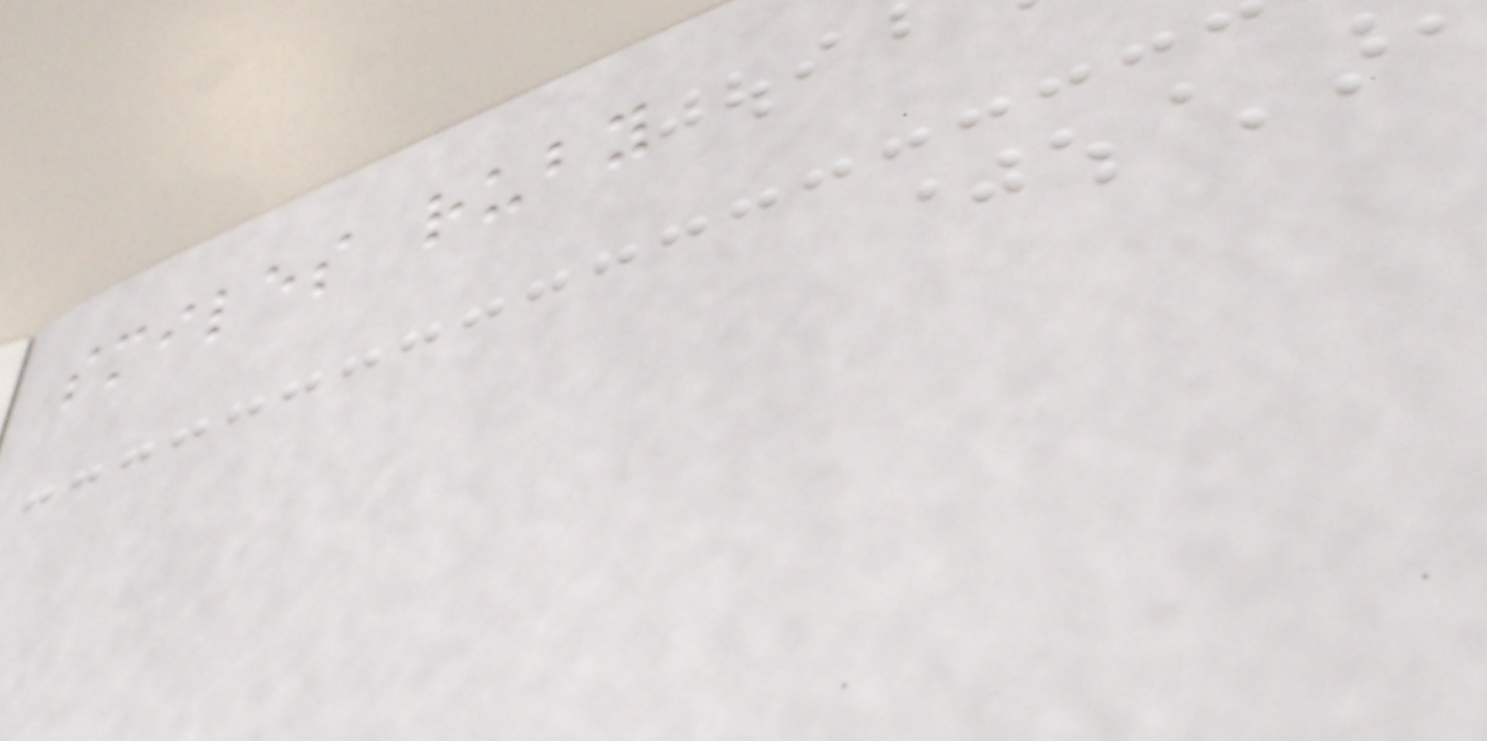smiles ruby
